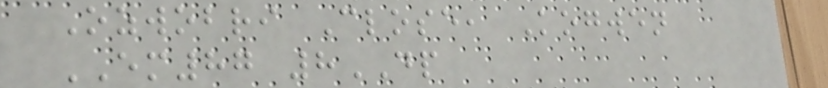Ozwobri Close, Kogwen
EM87 8DP
